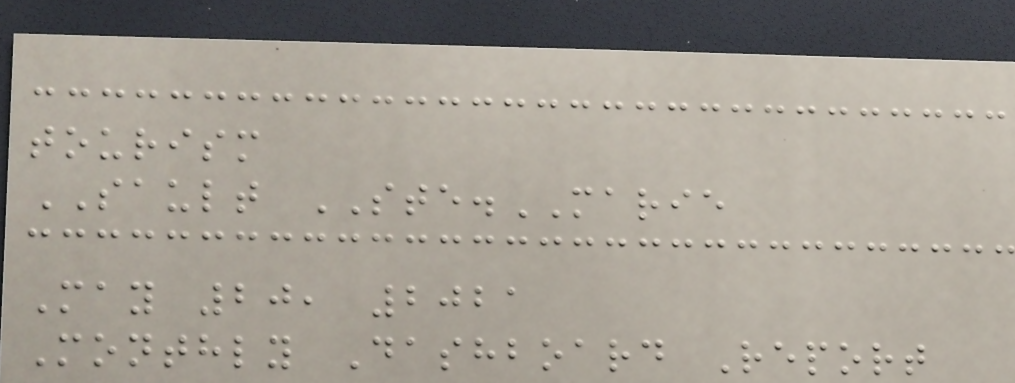tourism
SAULT STE.MARIE
May 20, 2021
Monthly Dashboard Report
